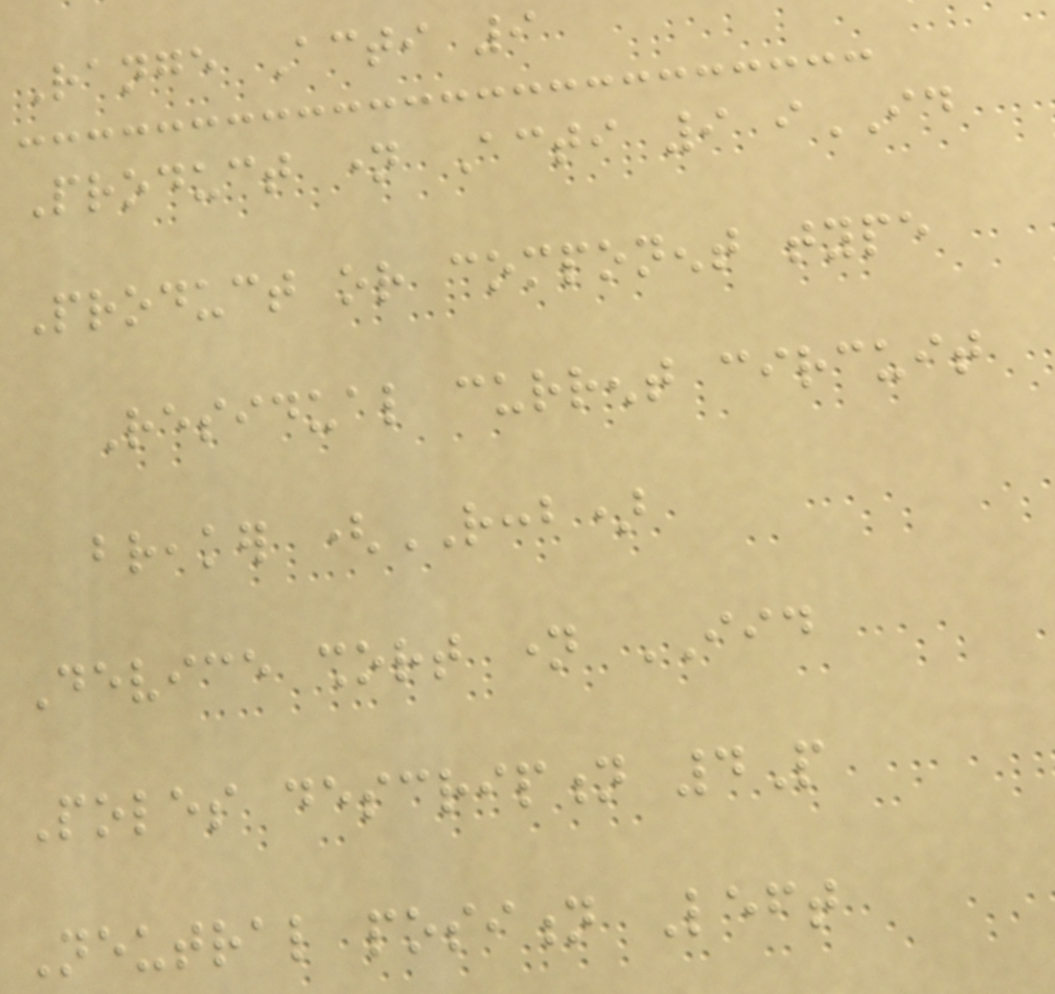Range Acti 9
Product name Acti 9 iID
Product or component type
Residual current circuit
breaker (RCCB)
Device short name IID
Poles description 4P
Neutral position Left
